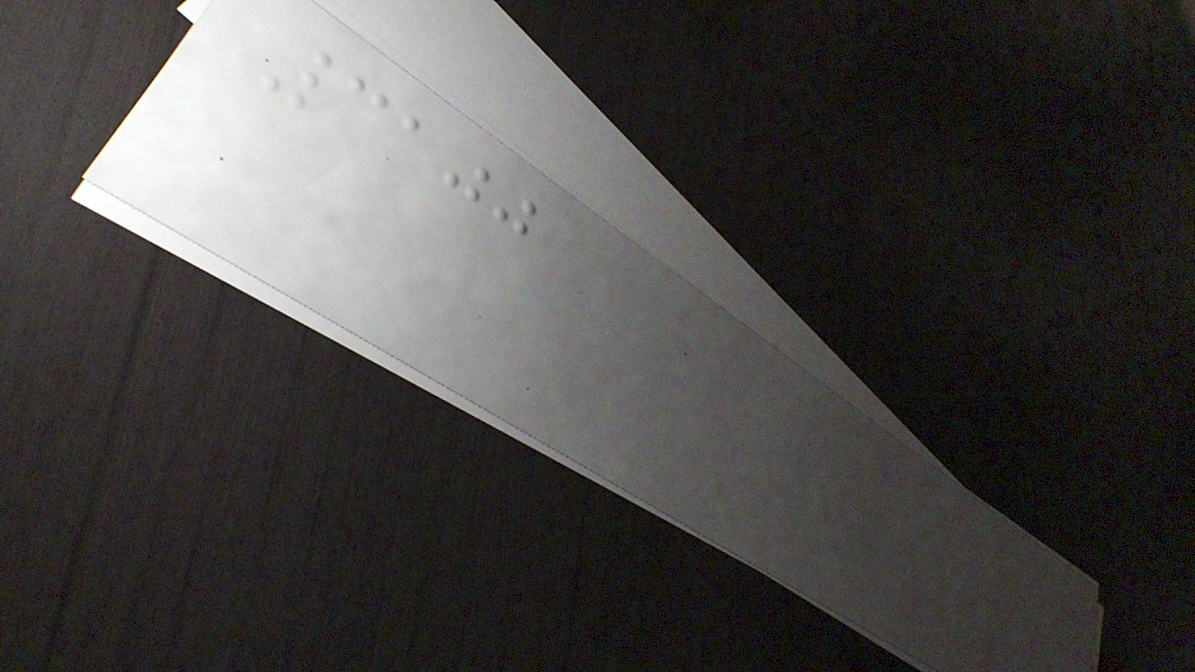3100
